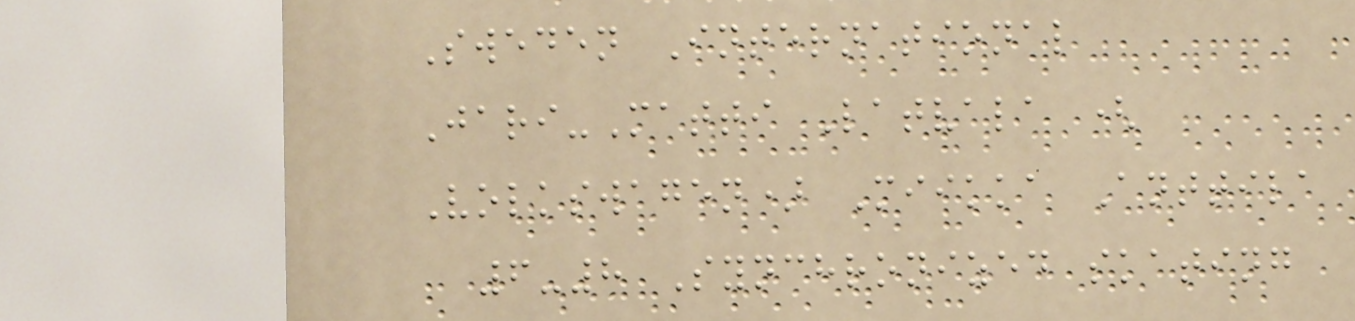Sweden International
Jari-Matti Latvala (
Volkswagen) Miikka Anttila
6-8 Synchronized skating
